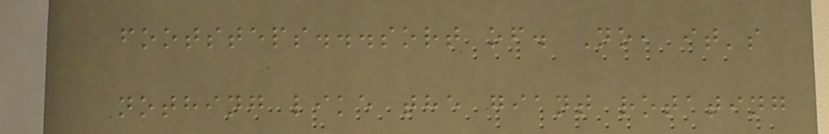footsteps...sort of. No, it's
nothing like the giant rotating
